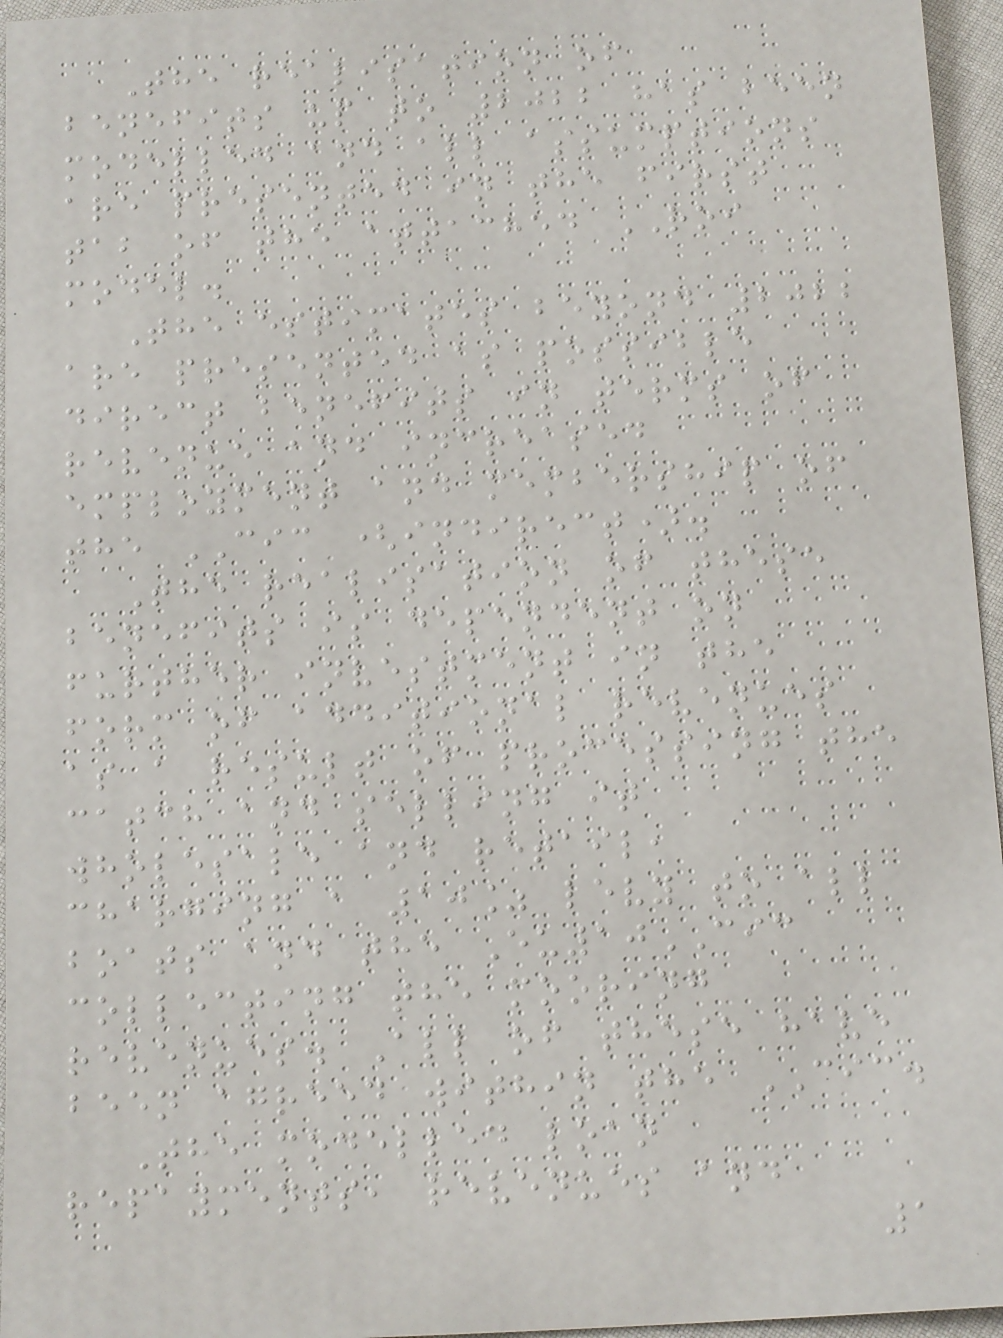The realisation of
benefits up to 2022 has been
modelled and all assumptions
are presented in the first
tab of the attached ROI
model.
The estimates beyond 2022
are presented as possible
direct benefits in terms of
revenue and increased
employment and membership of
the CIC (indirect).
The realisation of these
benefits is dependent on
further investment in the
form of additional revenues
as a result of processing the
catch and selling it
wholesale and retail,
charging a 10% levy to all
boats and the Eu10CIC
collecting the mooring
revenues. All of these have
been agreed within the CIC.
The modelled loan
repayments, revenues and
1
